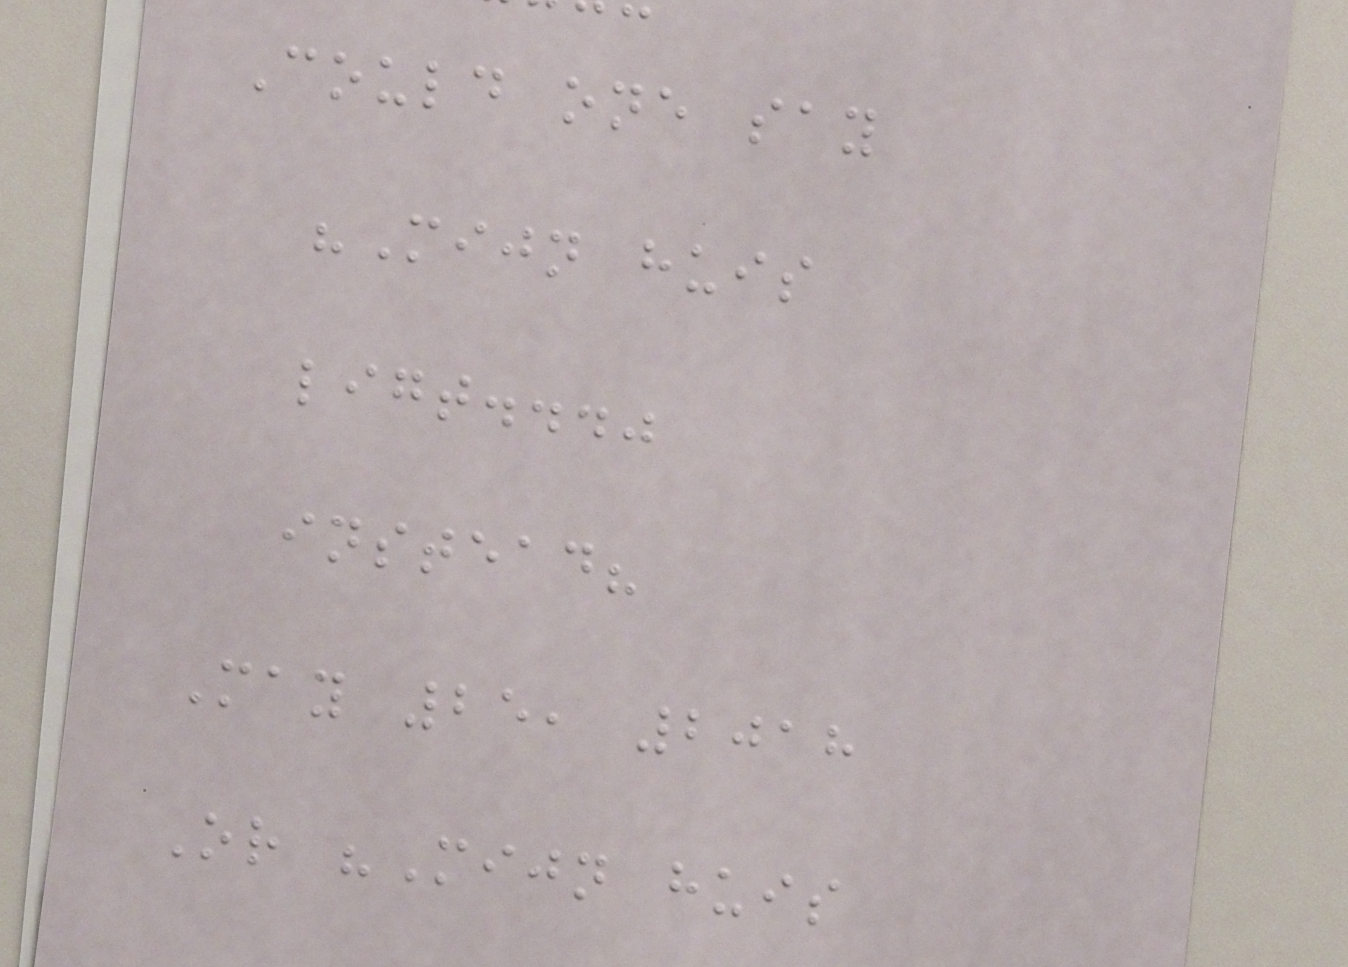Could one say
"Mijn huis
ligt..."
instead?
May 25, 2018
Or "Mijn huis
